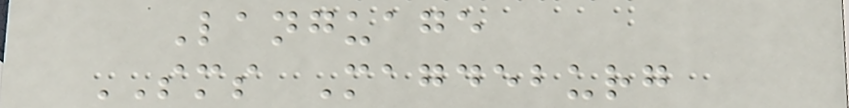Language
SMS Magdeburg
